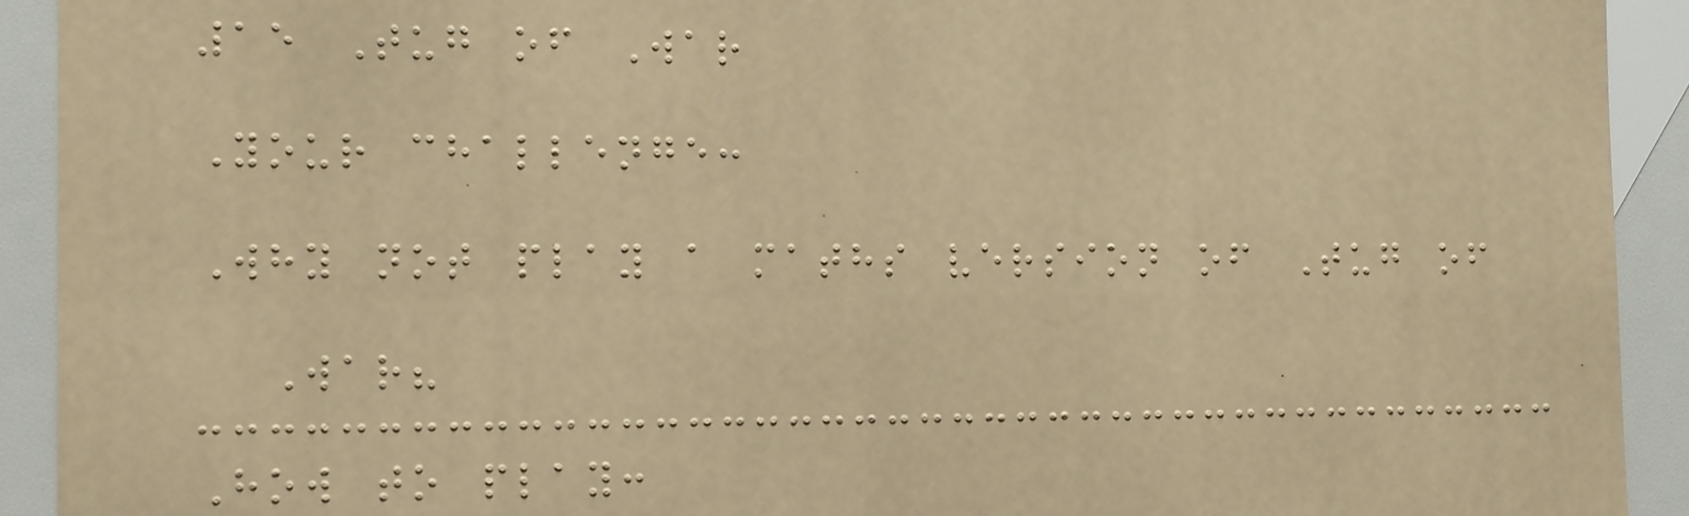15 Tug of War
Your challenge:
Why not play a maths version of Tug of
War?
How to play:
